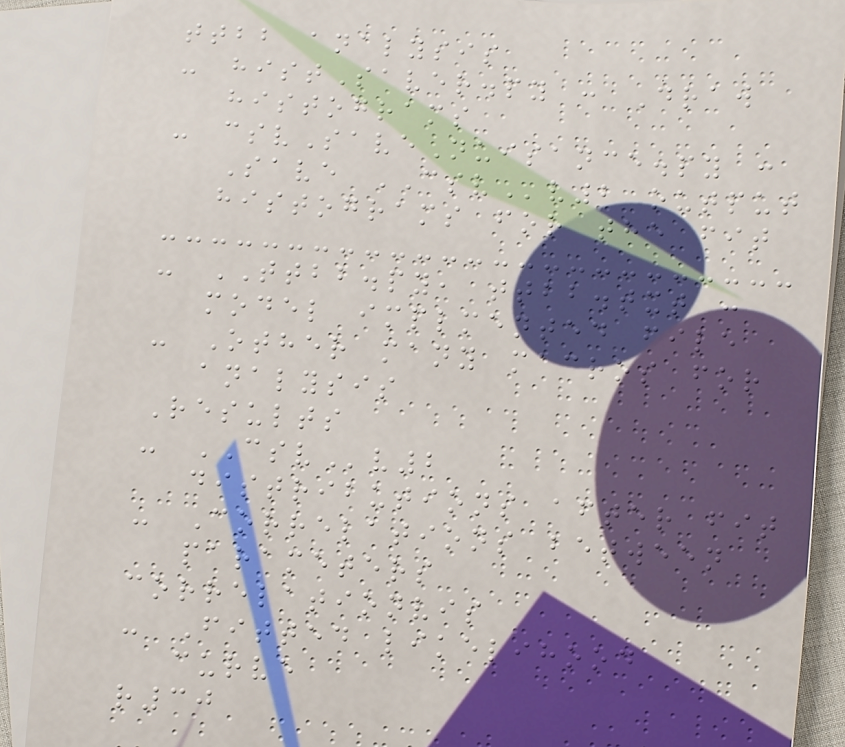ttbb analysis
- histSaver.py : Draw
histograms
- csvSaveNuisance.py :
Save CSVv2 output
histograms for the fit
- TTBB.py, ttbb.txt :
model implmented file
- Other many macros for
analysis
Results
- CSVv2
distributions after fit
- Correlations between
parameters
correlationvis
- Fitted likelihood
curve
r30
